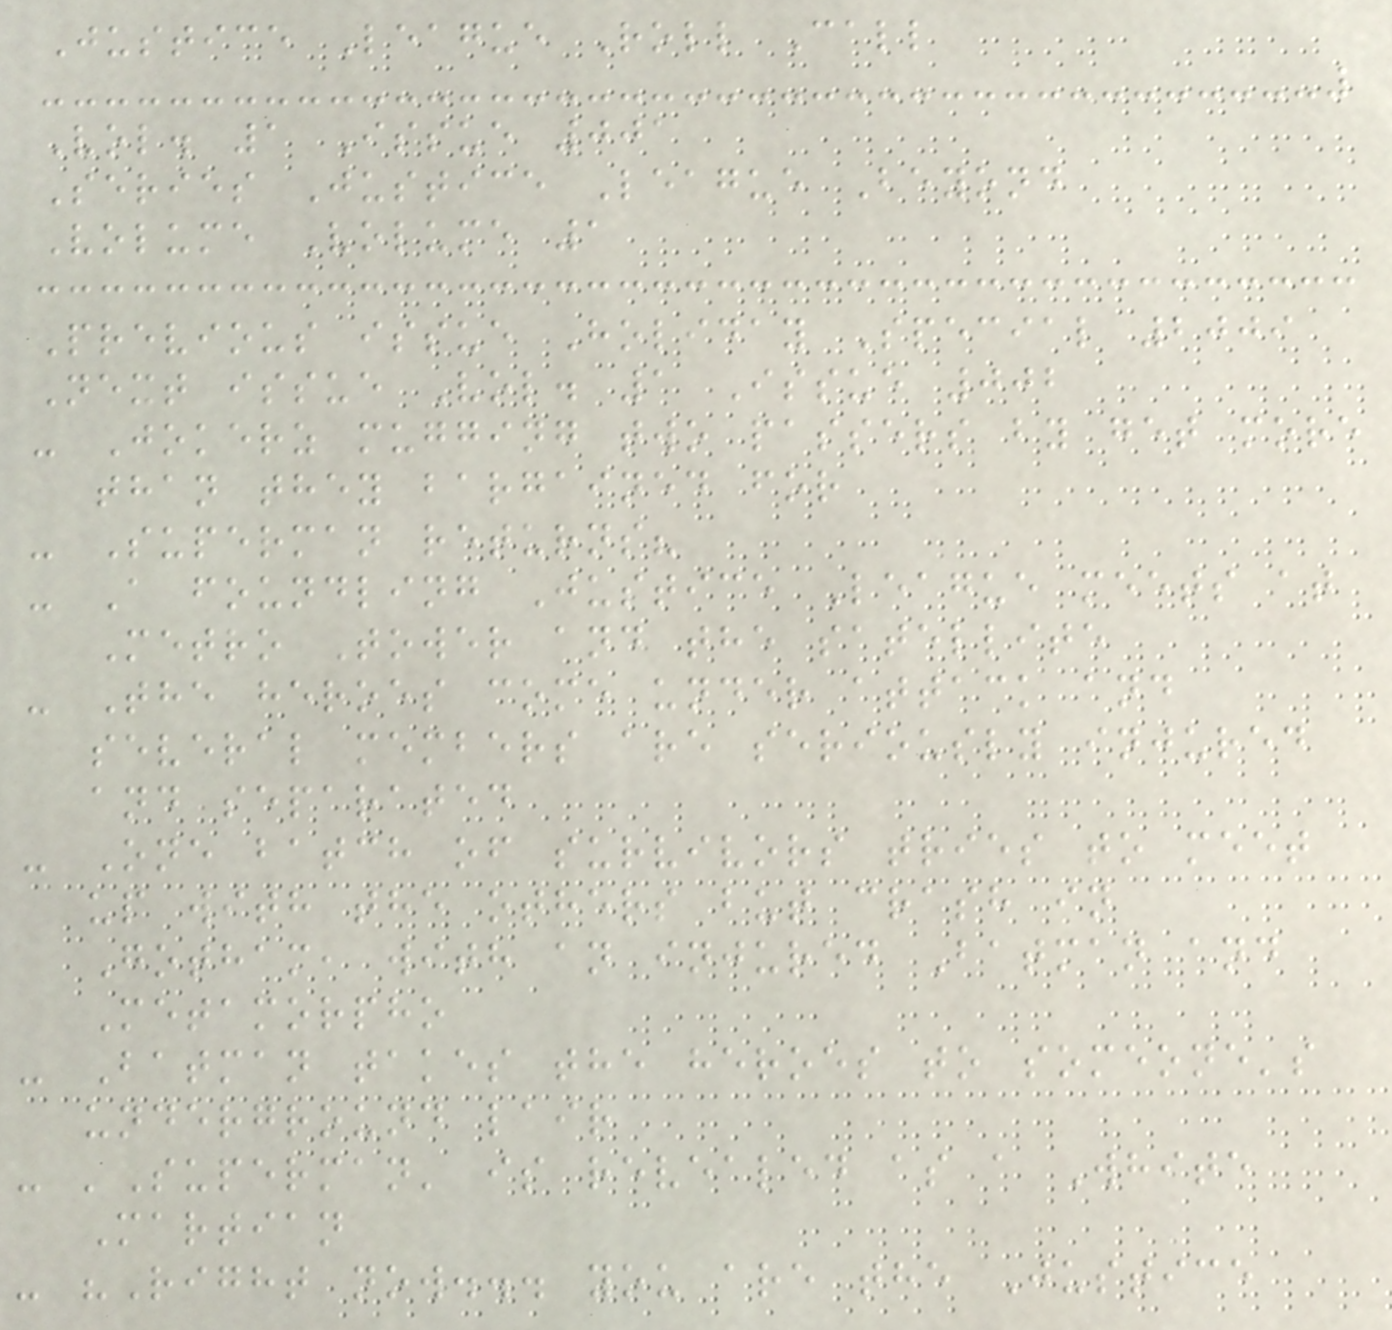Justice League Roll Call
Vol. 1 Issue 001
Series Justice League Beyond
Volume Volume 1
Previous issue Holiday Special 2009
Next issue Vol. 1 Issue 002
- Jokerz mugging two passers by get more
than they bargained for
- Superman returns?
- A foundling Justice League meets at
Metro Tower and the satellite
- The heroes come under attack and
several members are seriously injured
and separated
- One batch of survivors tries to meet
up with the others but crash in
Gotham, with an injured Batman and
Metamorpho
- Batman takes the heroes to someone's
underground lair
- 'Superman' is revealed as a White
Martian
- "Right now... you are the Justice
